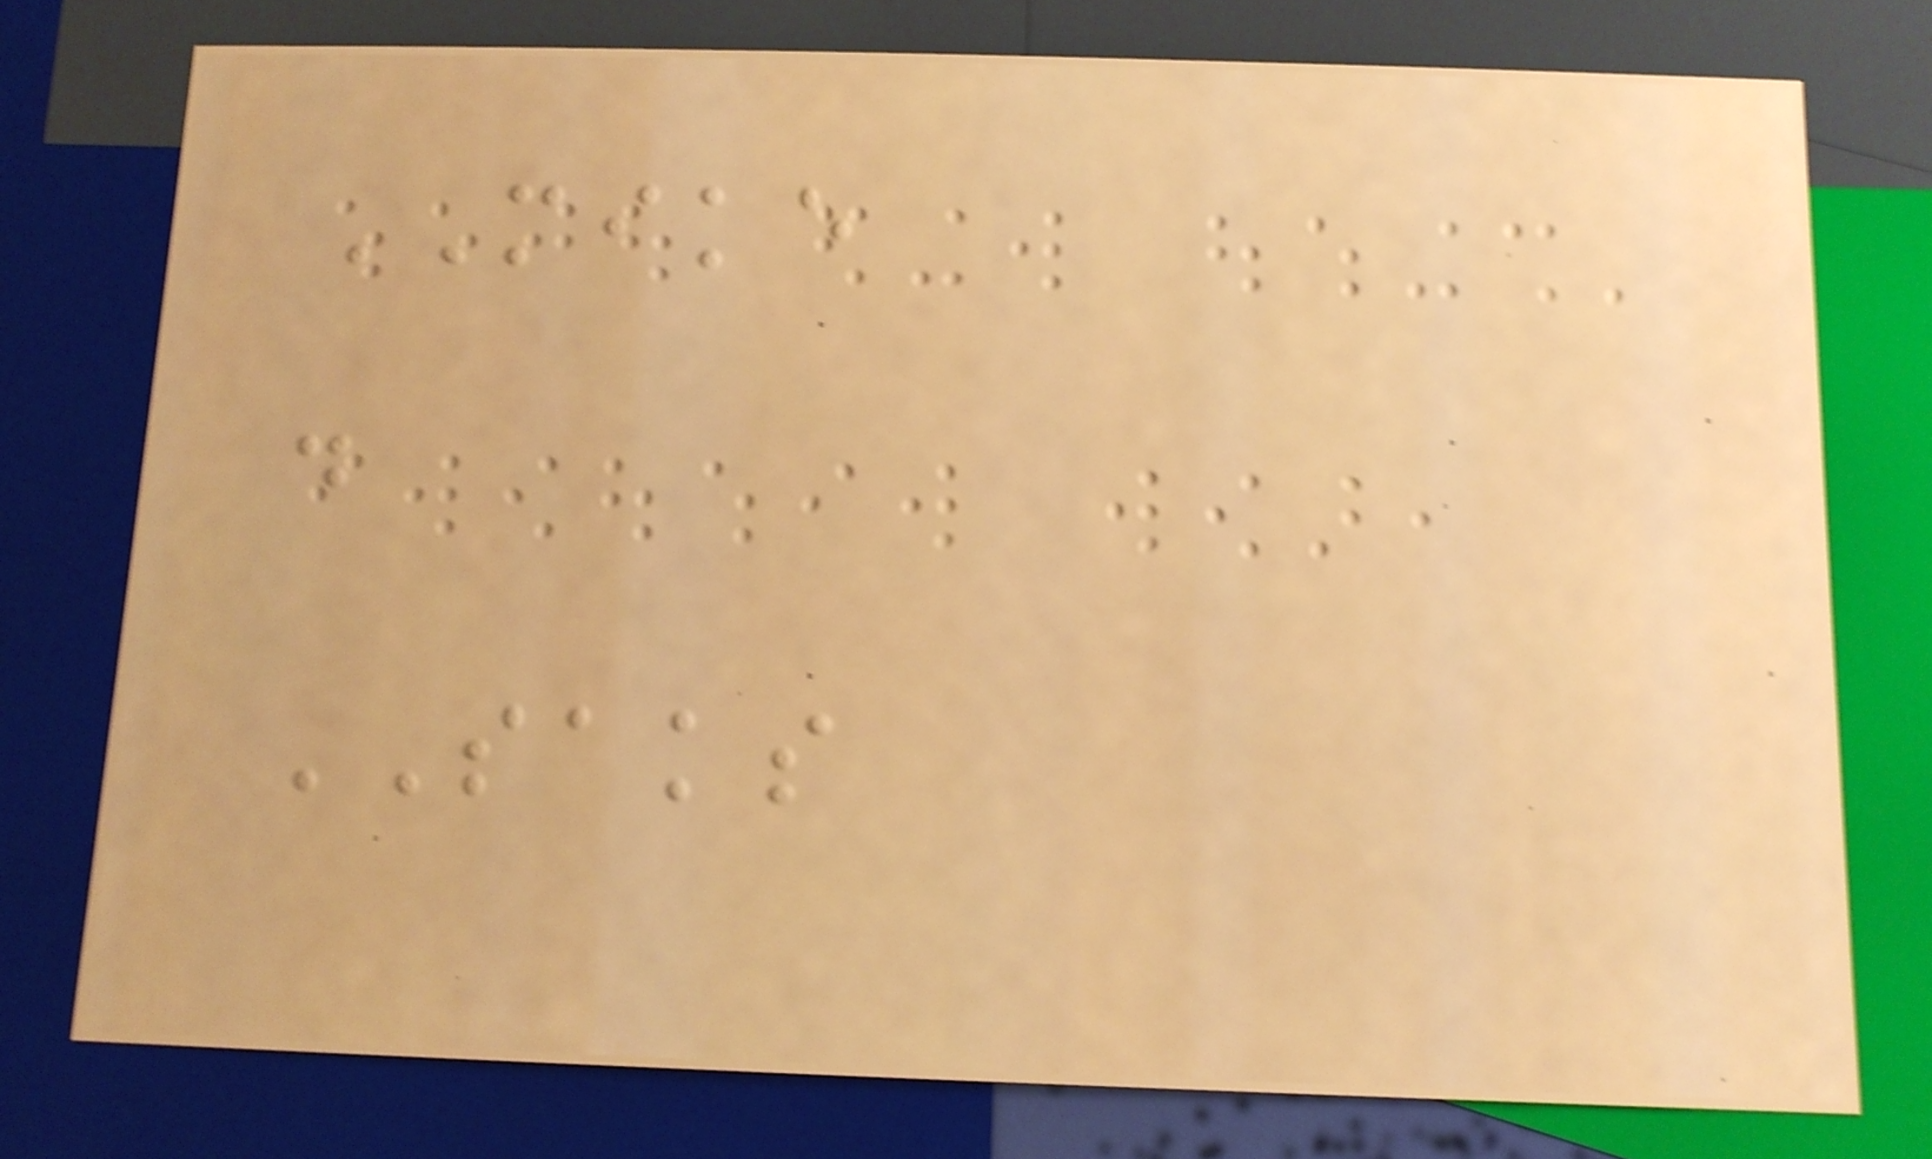MIKE
d
SAKS
